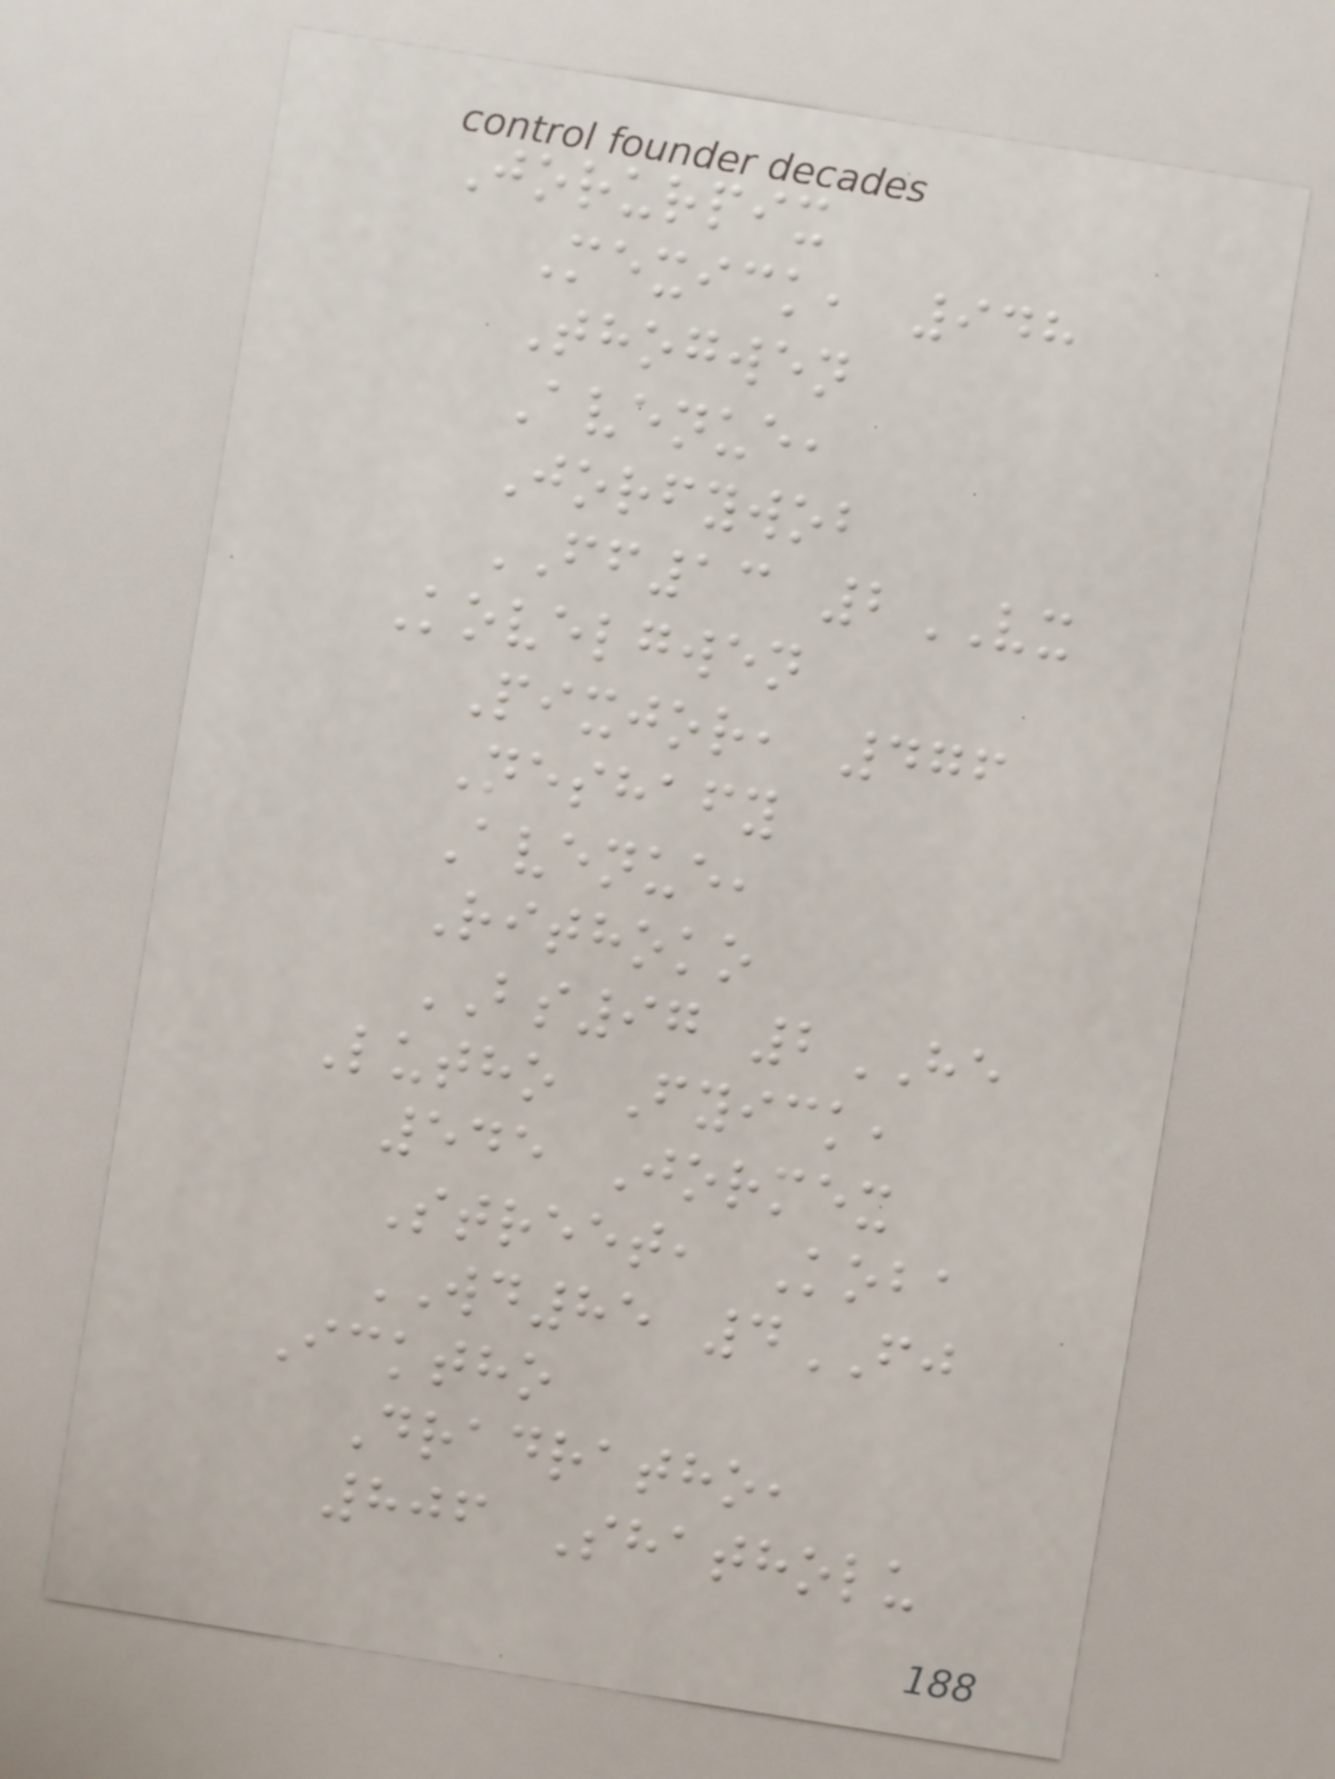Jorurpix
Mexick, 948
Thogwen
Avenue,
Jorfywob
FF13 2VX
Kovelgwen
Pixjor, 476
Neshafy
Avenue,
Rithoko
BS97 2HE
Lutho Fyick,
545 Jormex
Street, Koba
WD85 4FJ
Icktho
Dradratho,
806 Shatholu
